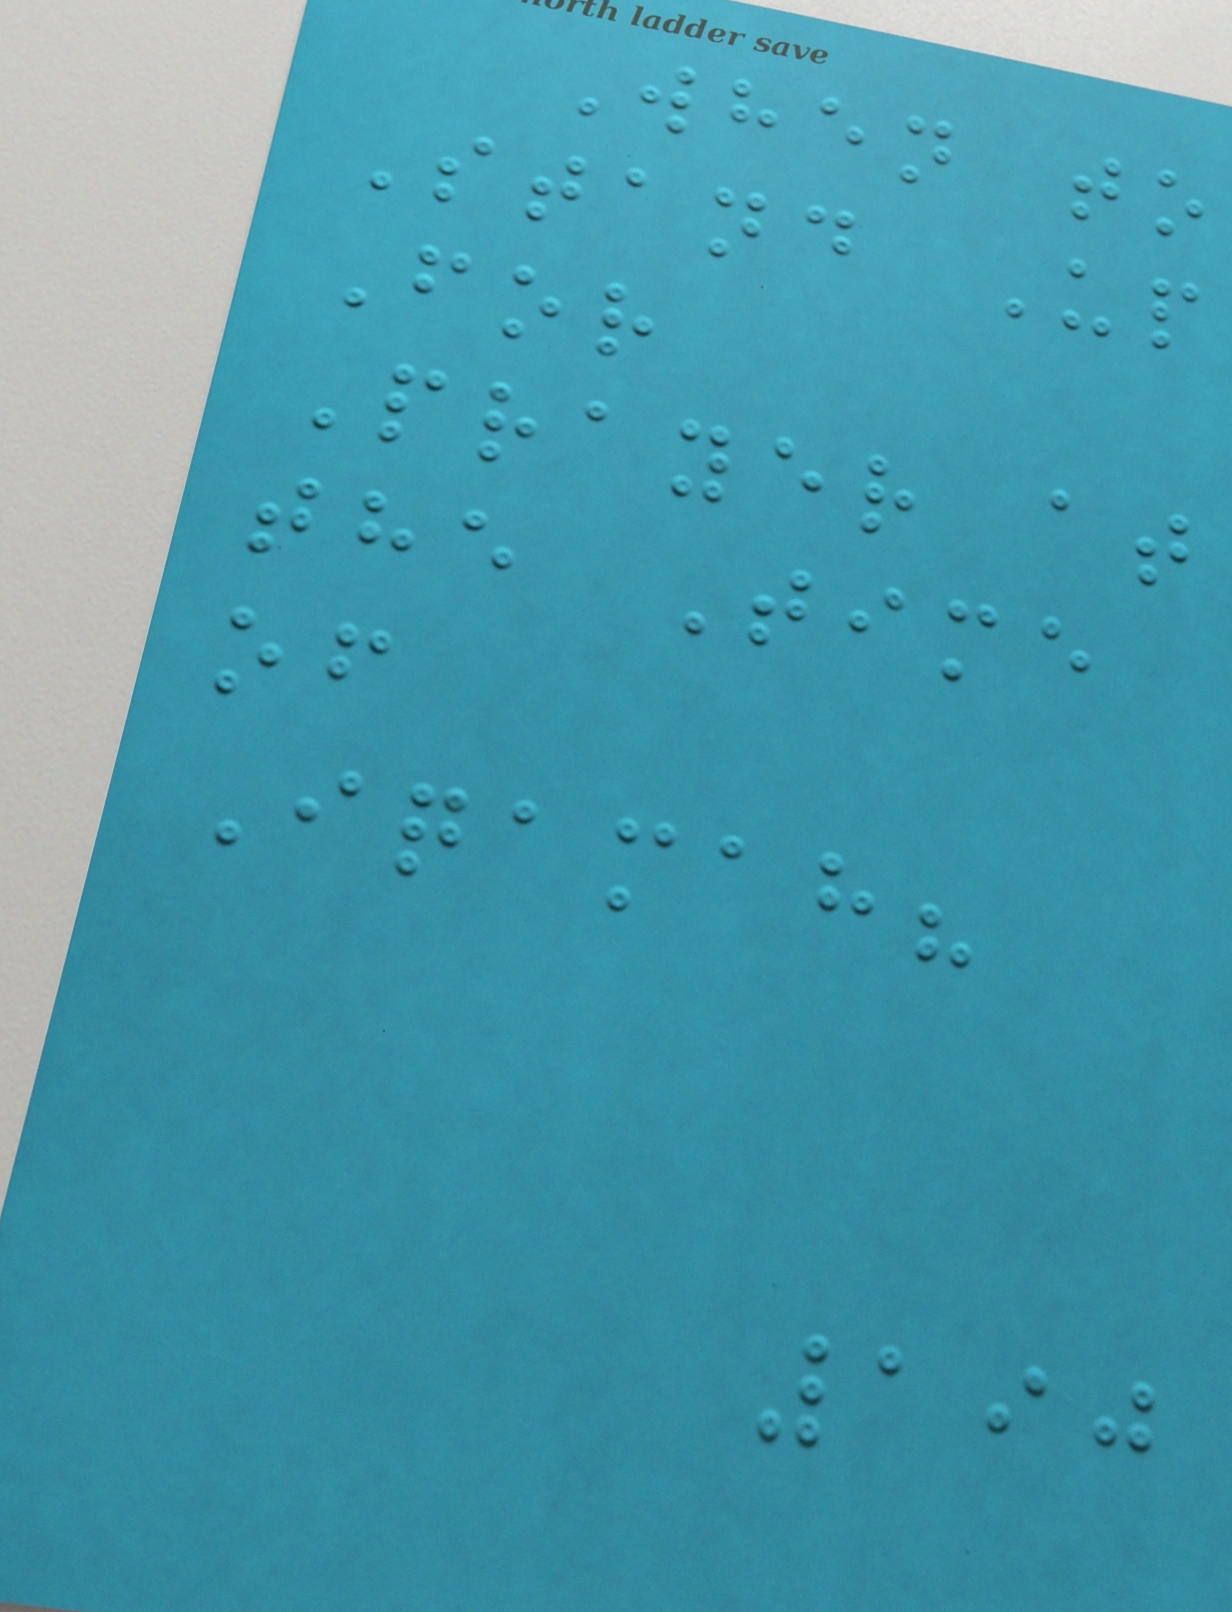When to
Stand Up
For
Prayer at
the Time
of
Iqamah?
190
